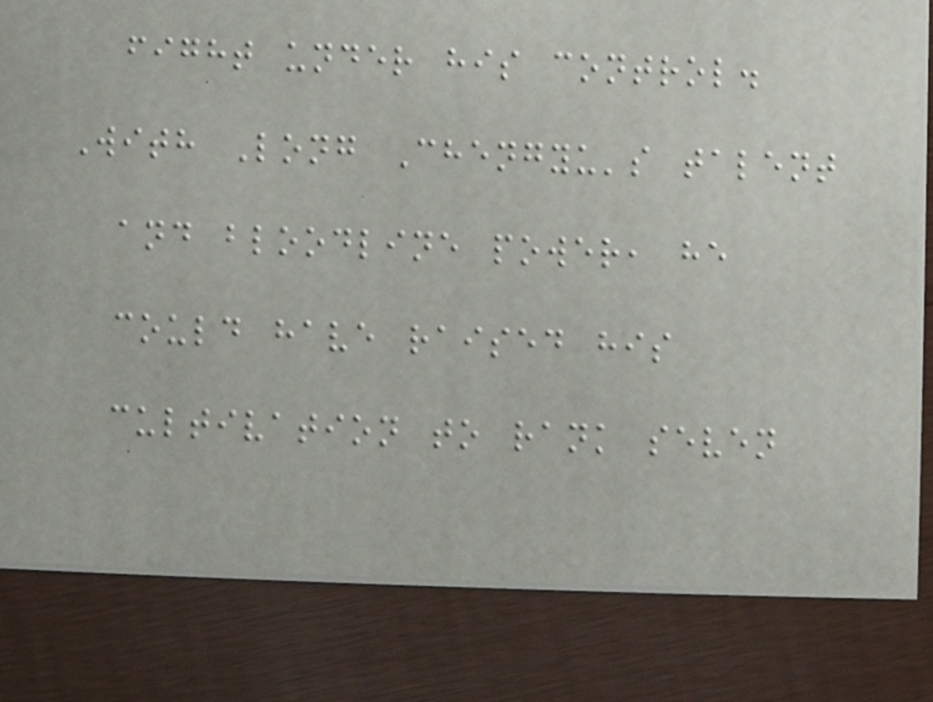fight under his control.
With Long Chengyu's talent
and bloodline power, he
could have raised his
cultivation to rank seven
